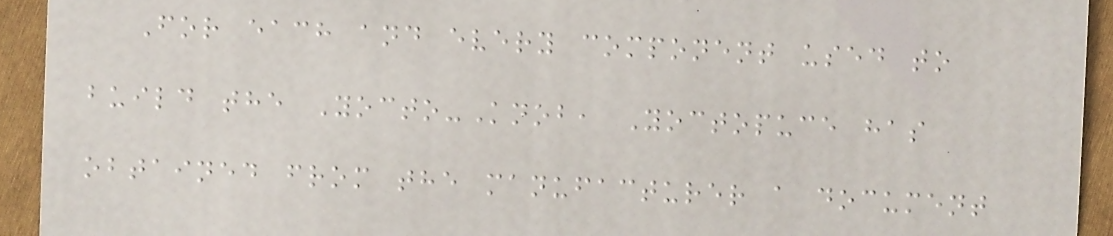For each and every component used to
build the Yocto-Knob, Yoctopuce has
obtained from the manufacturer a document
